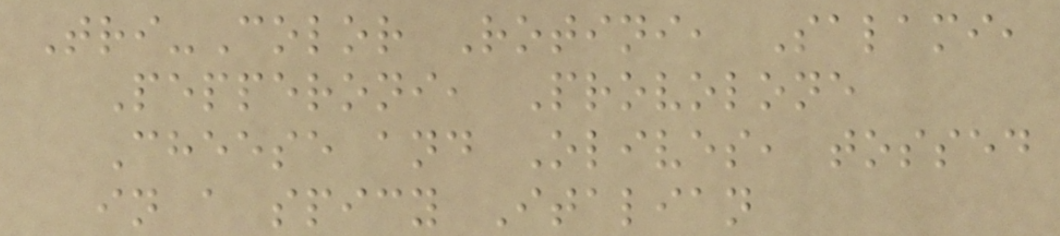Tri-Color Rotini, Salami,
Pepperoni, Provolone
Cheese and Olives, tossed
in a spicy Italian
